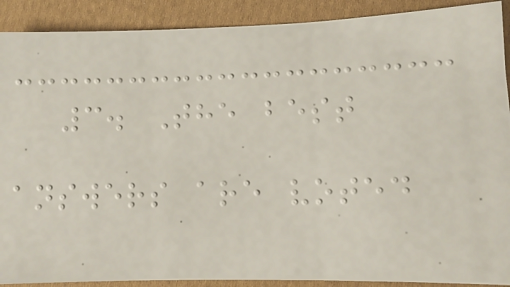3. The best
answers are voted
